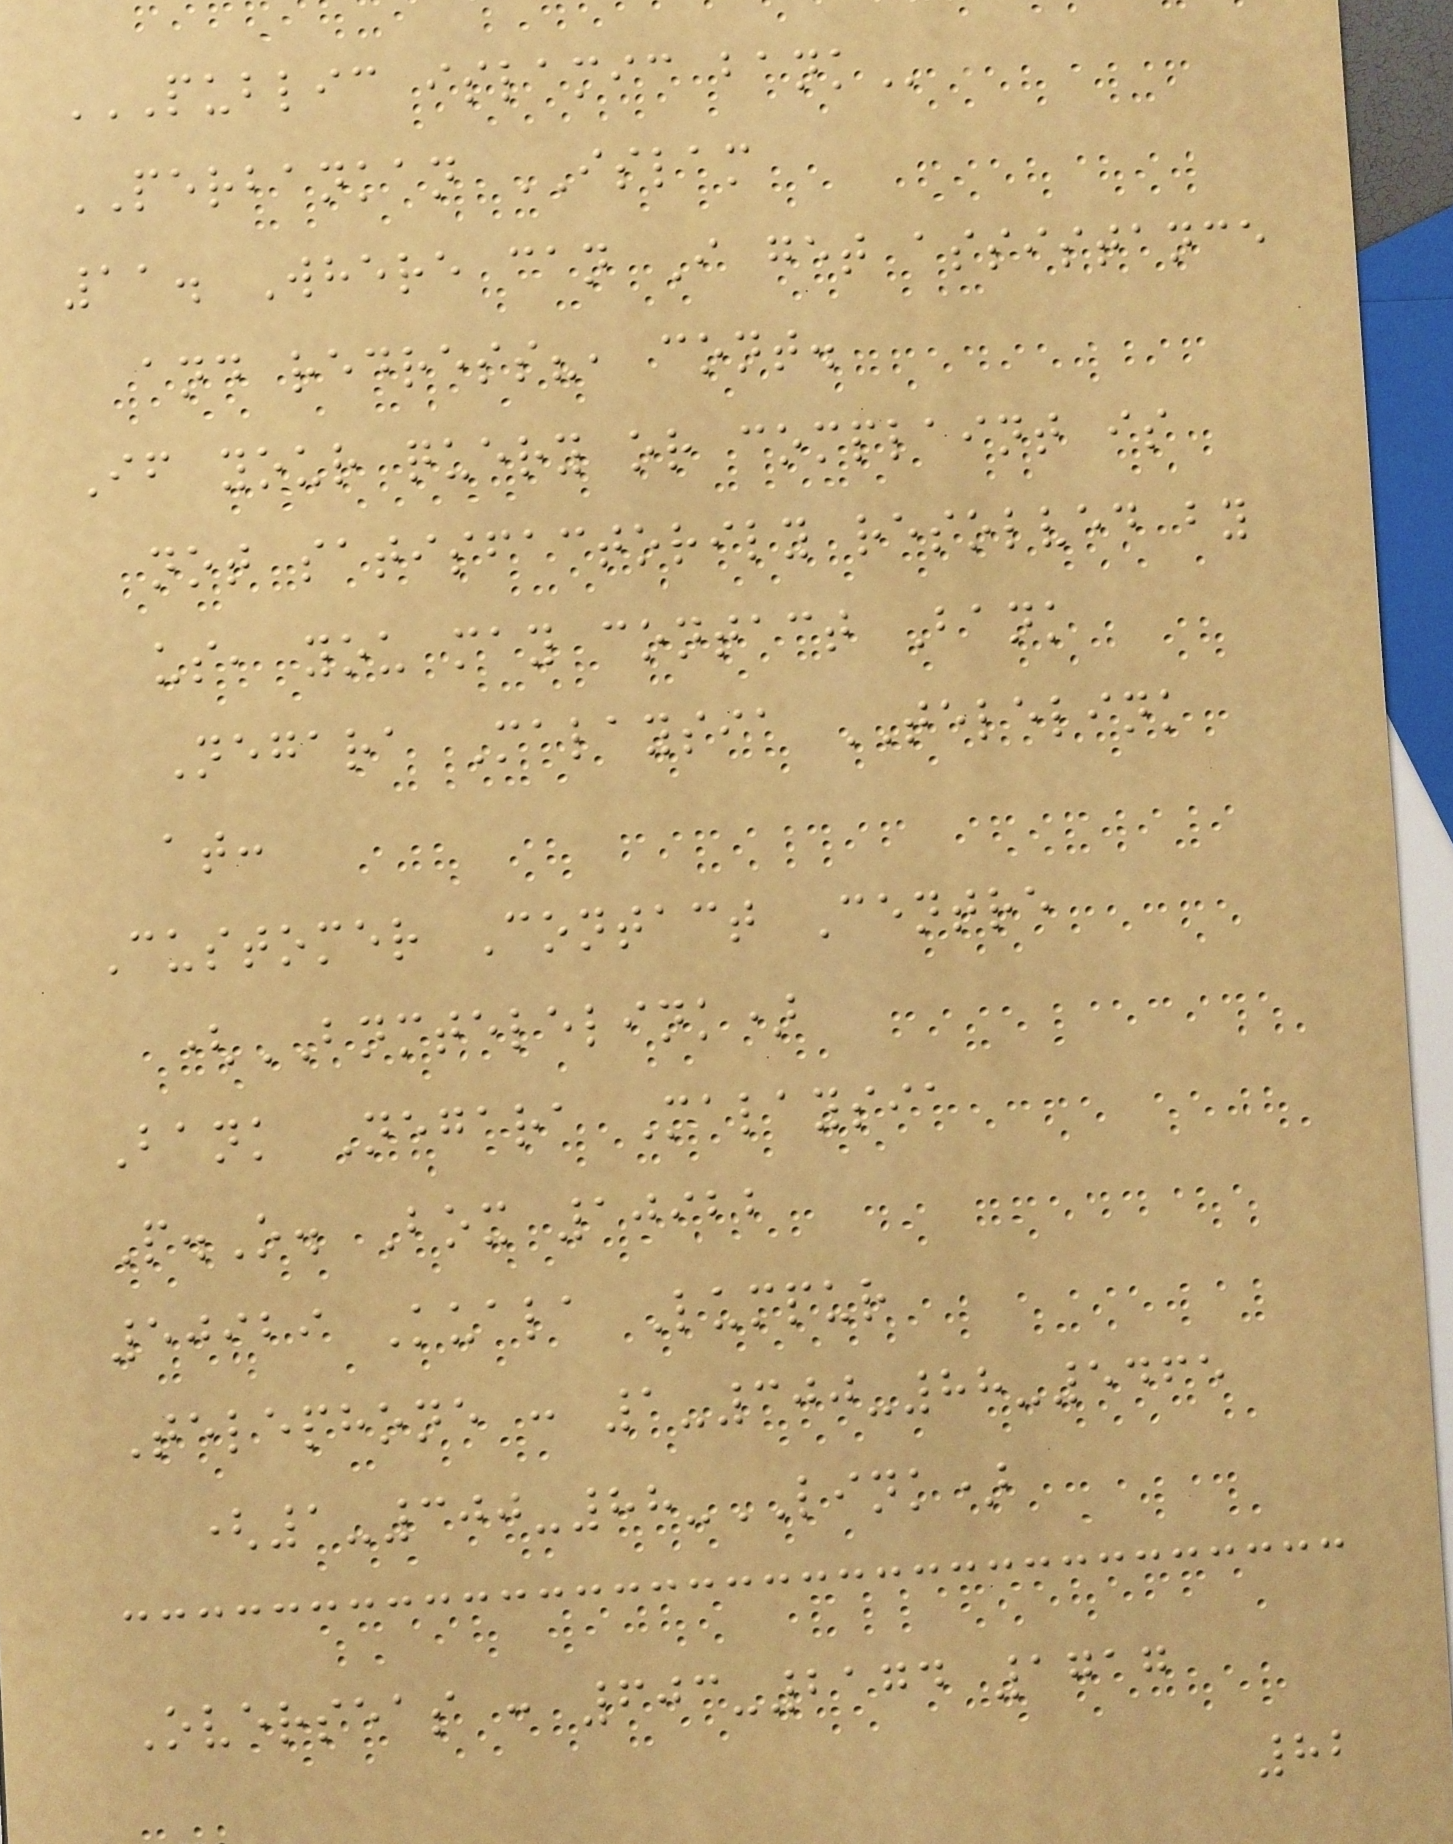PUBLIC ISLAMIC BANK
PERBANKAN ISLAM
11. Where can I get assistance
and redress?, cont.
If your query or complaint is
not satisfactorily resolved by
us, you may contact Bank
Negara Malaysia TELELINK
at:
Customer Contact Centre
(BNMTELELINK)
Bank Negara Malaysia
P.O. Box 10922
50929 Kuala Lumpur
Telephone : 1-300-88-5465
(1-300-88-LINK)
Overseas : 603-2174 1717
82
